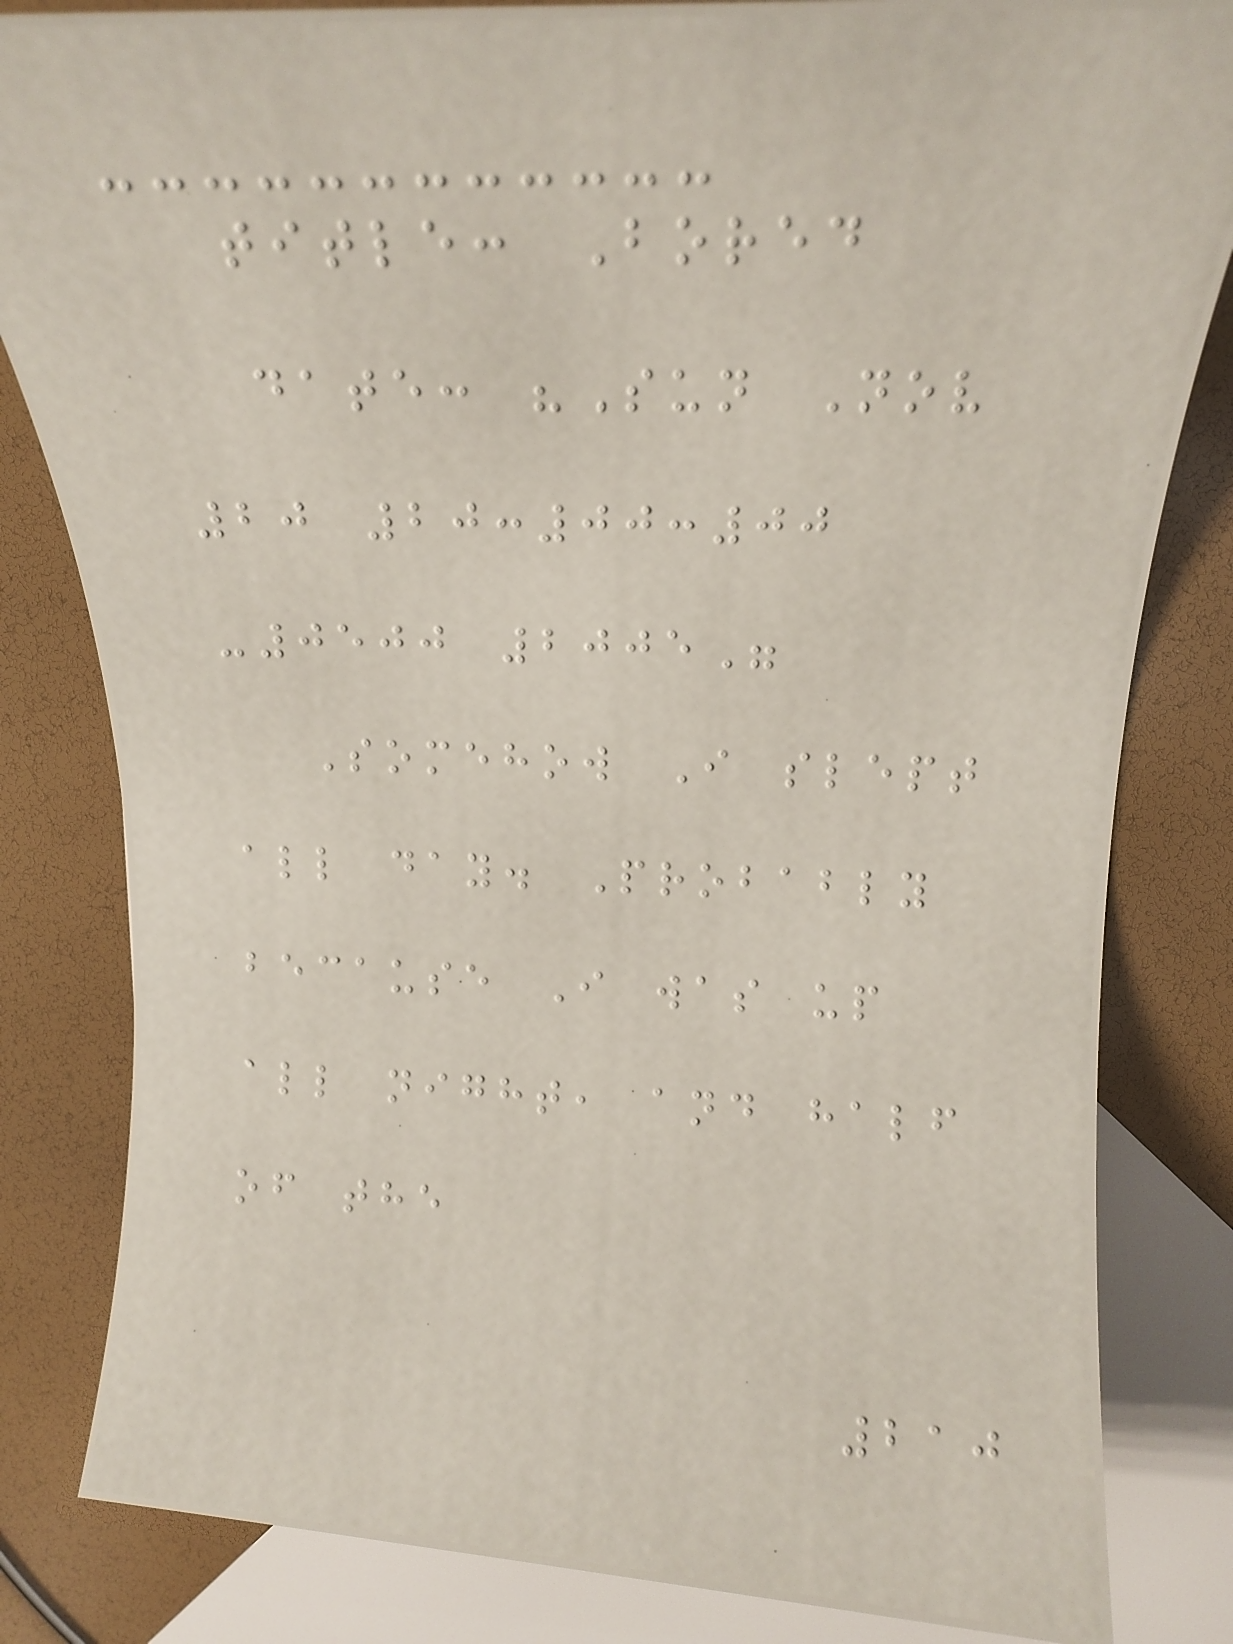title: Bored
date: "Sun Nov
20 20:00:00
-0500 2005"
Somehow I slept
all day. Probably
because I was up
all night, and half
of the
210
